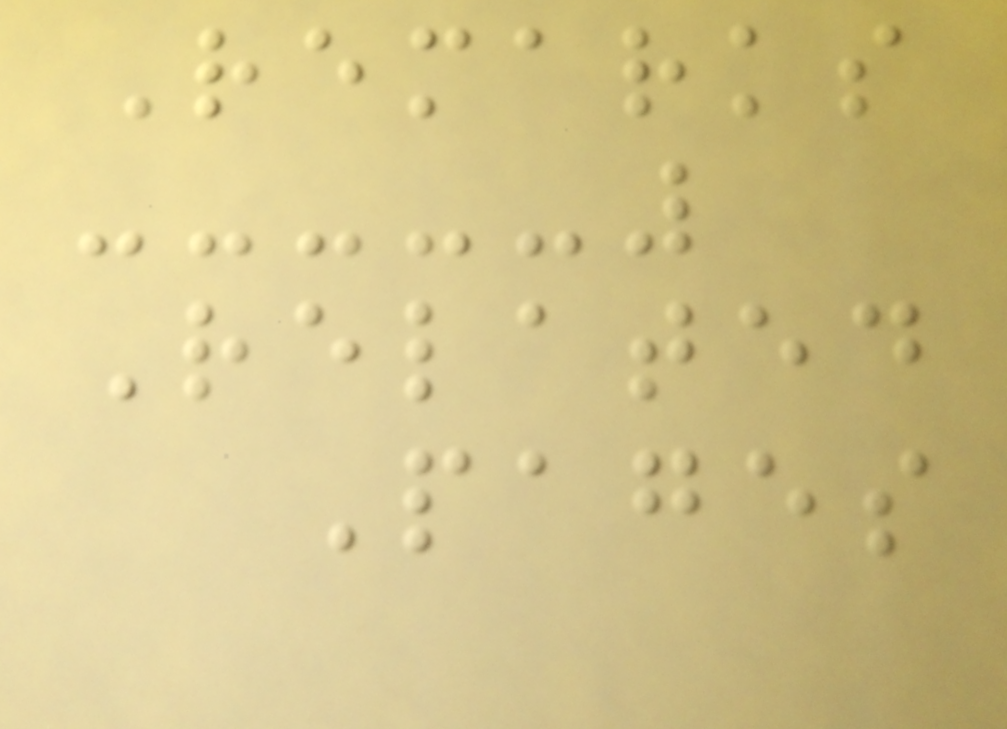Remarks
Related
Pages
